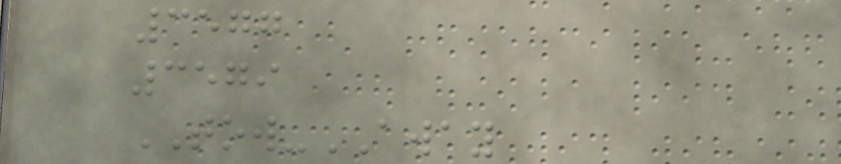3577
3579
TOW-AWAY
